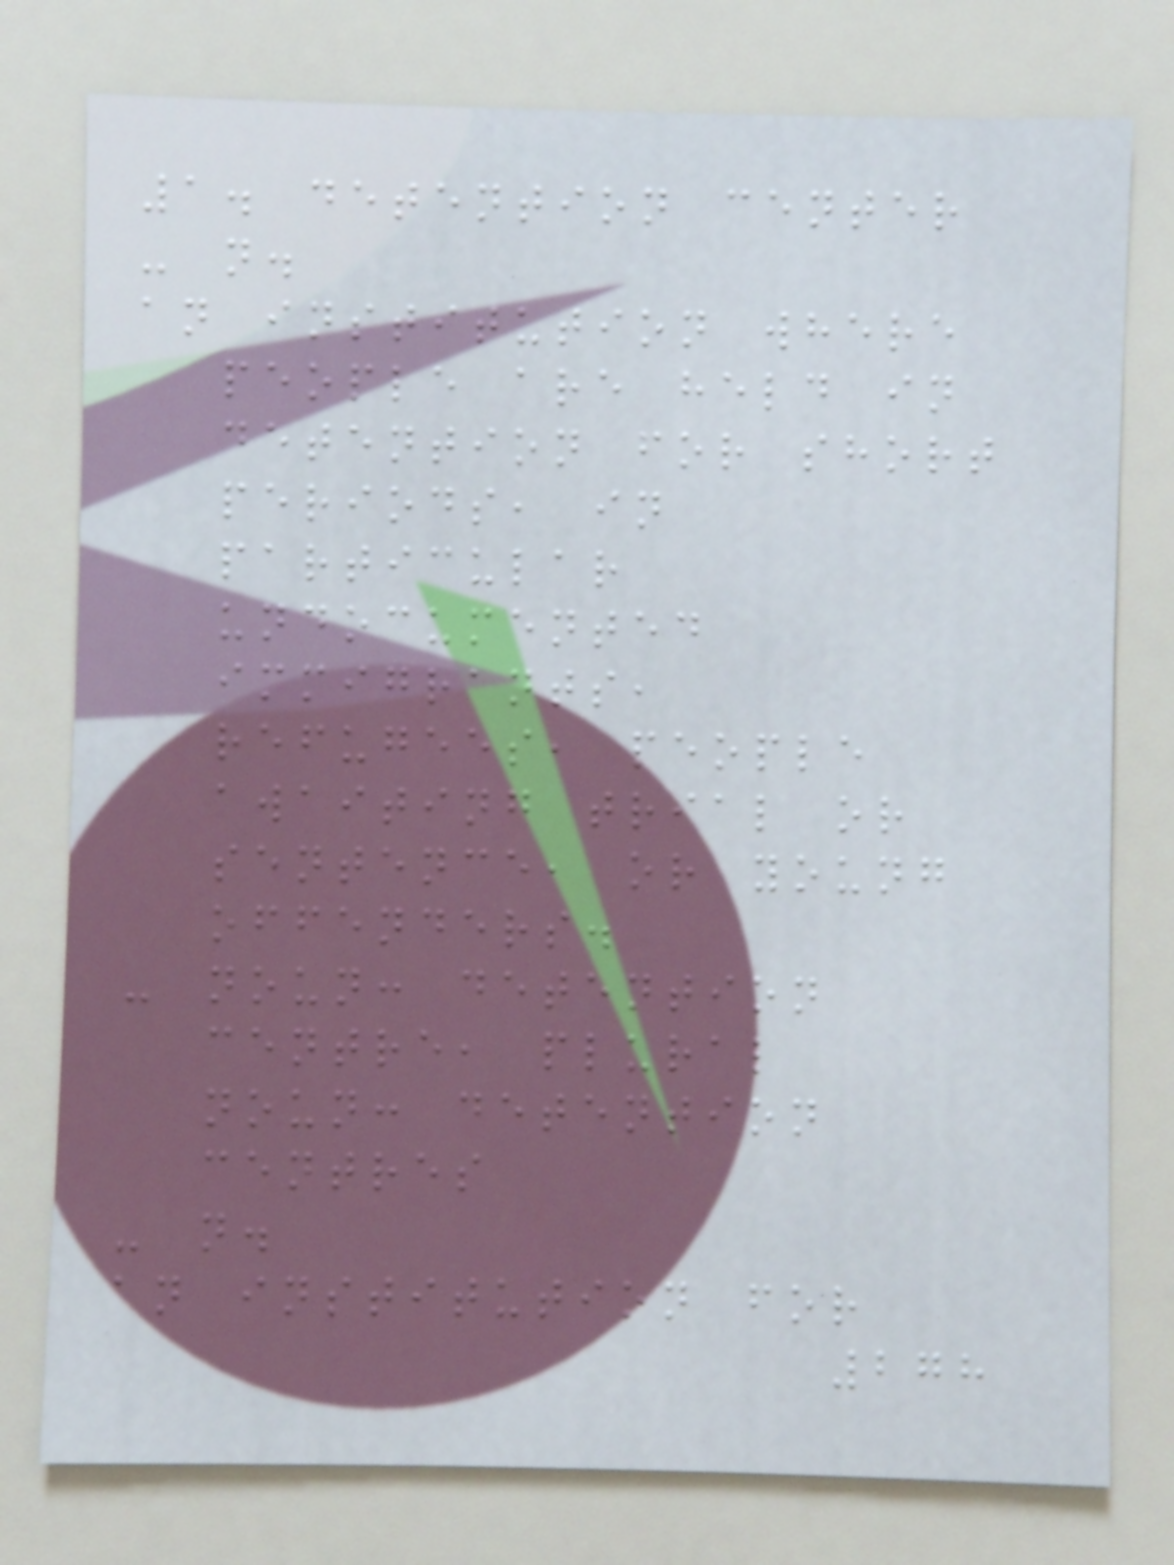1. detention center
- n.
an institution where
people are held in
detention for short
periods, in
particular
undocumented
immigrants,
refugees, people
awaiting trial or
sentence, or young
offenders.
- noun: detention
centre, plural
noun: detention
centres
- n.
an institution for
278
